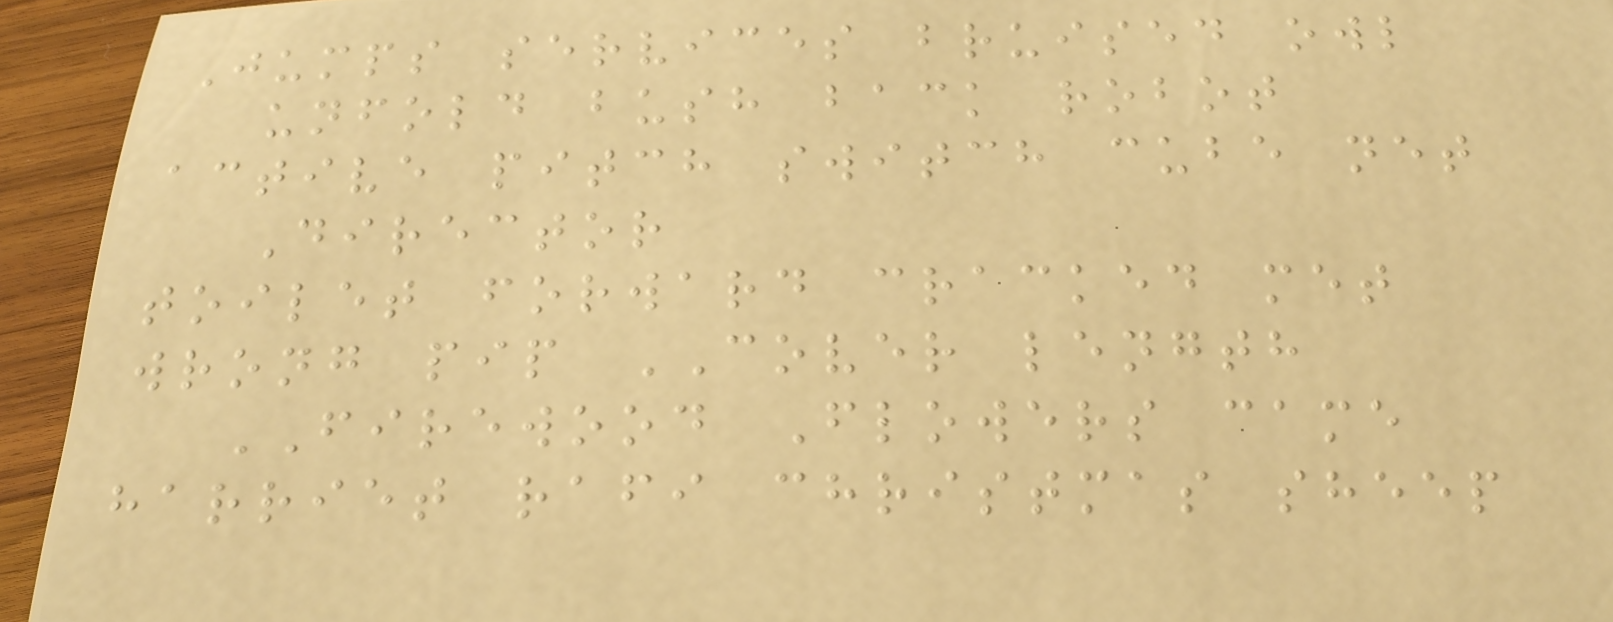Jumps services bruised owl
unfold bush back robot
active pitch switch cube net
Director
toilet forward cracked met
wrong pip COVER length
FIREWOOD Flowers came
harriet rafi christmas sheep
